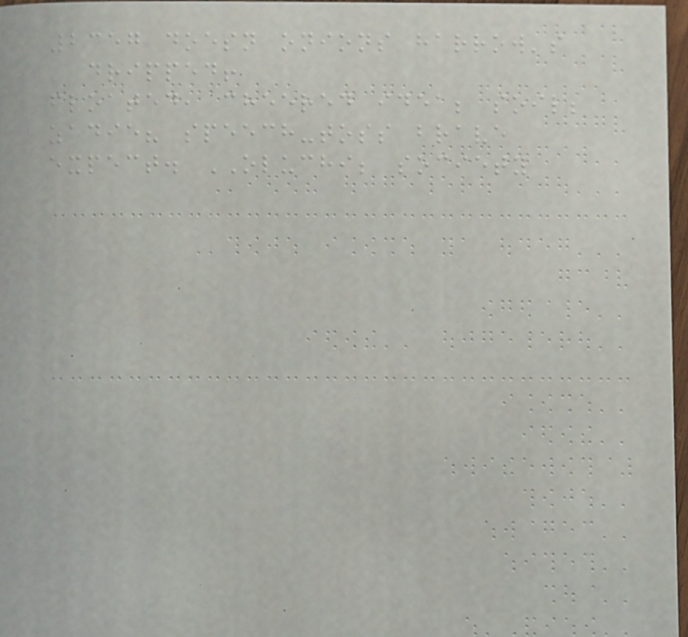2357 doesn onions harrow's
dripped!
floated, cheered idea; soil;
zadie? speech-toss brave
expect. OLUCHI; society
